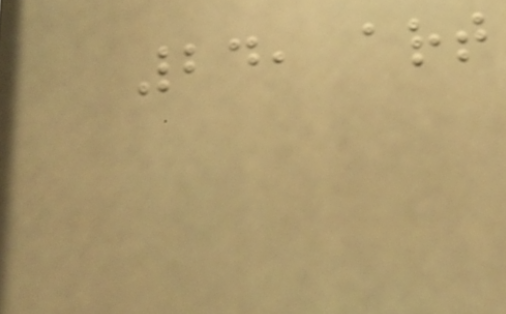24, art
